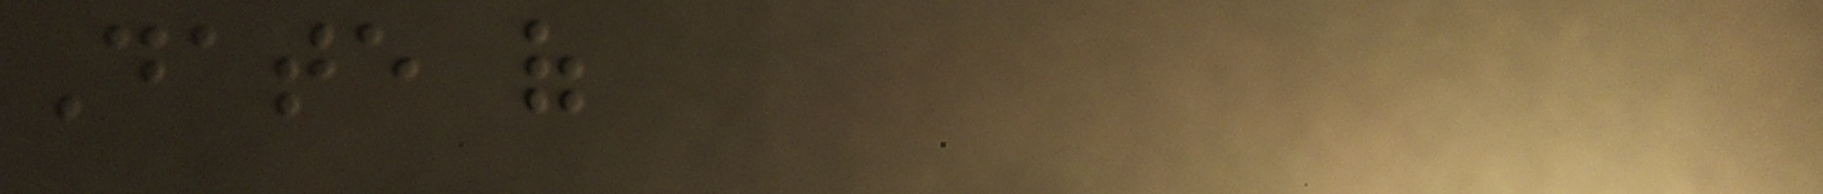Date of
